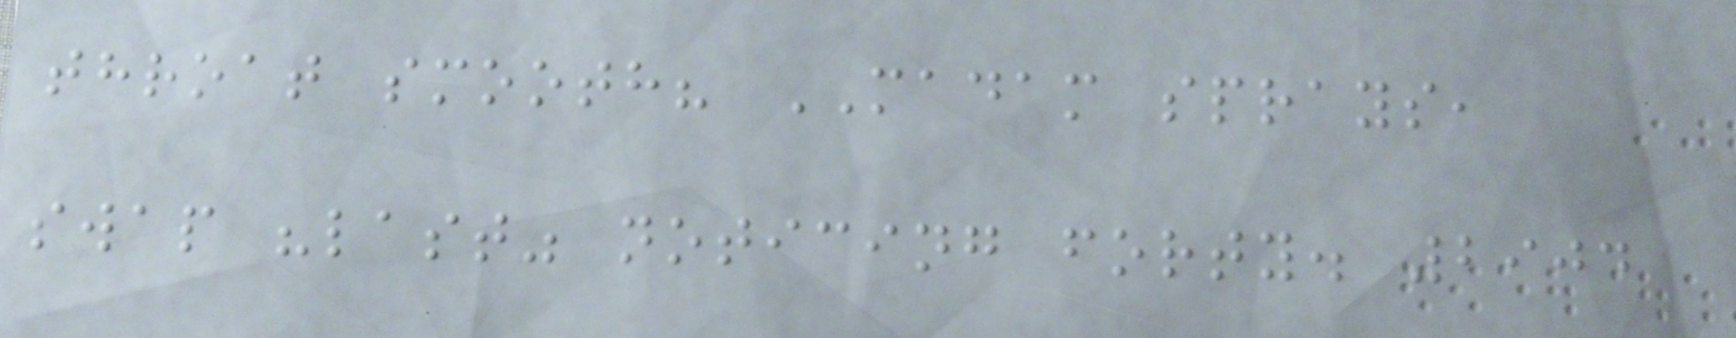throat smooth? MADAM sprays,
swap "last" noticing forty. 2904
